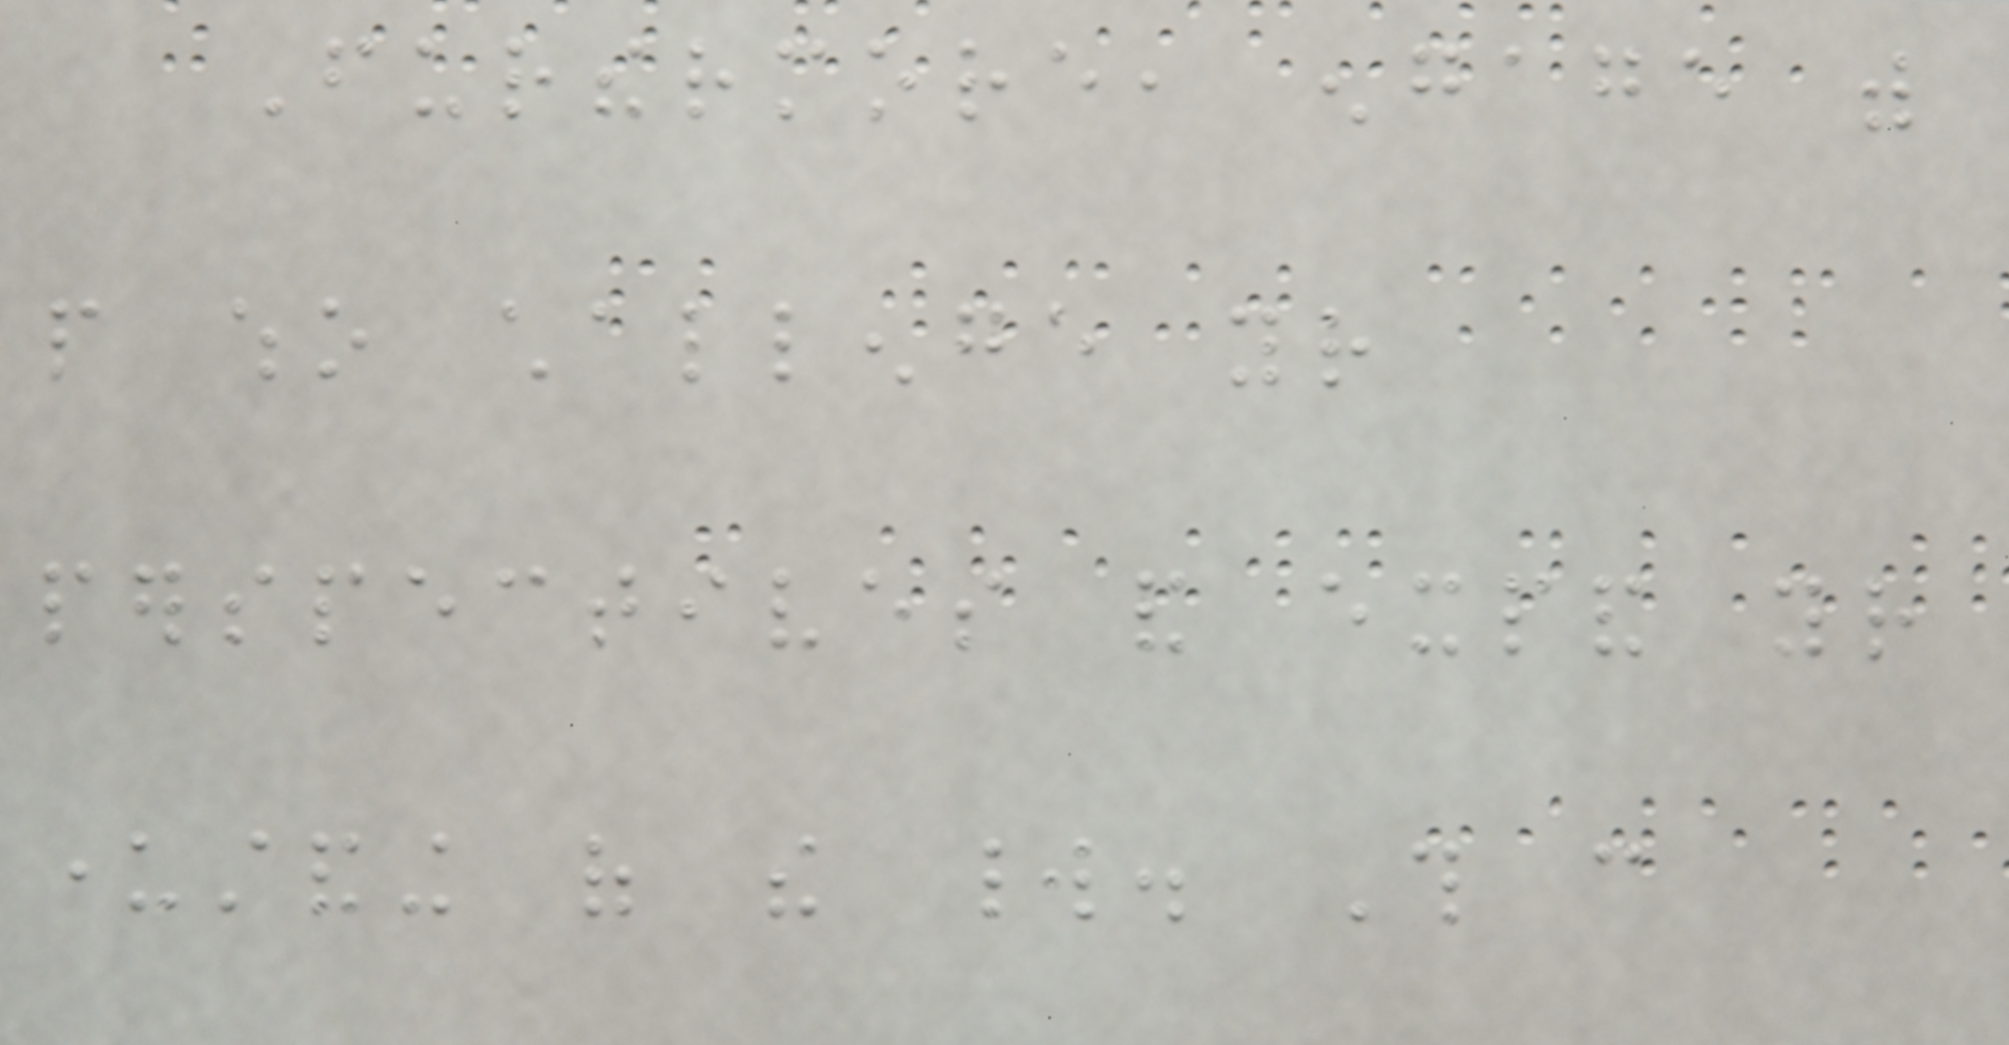Furthermore, engage with
people who challenge your
perspectives and expand your
understanding of the world. This can
